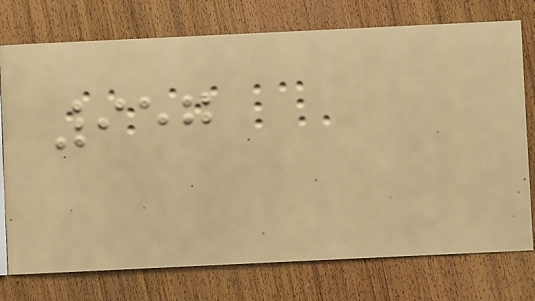957
